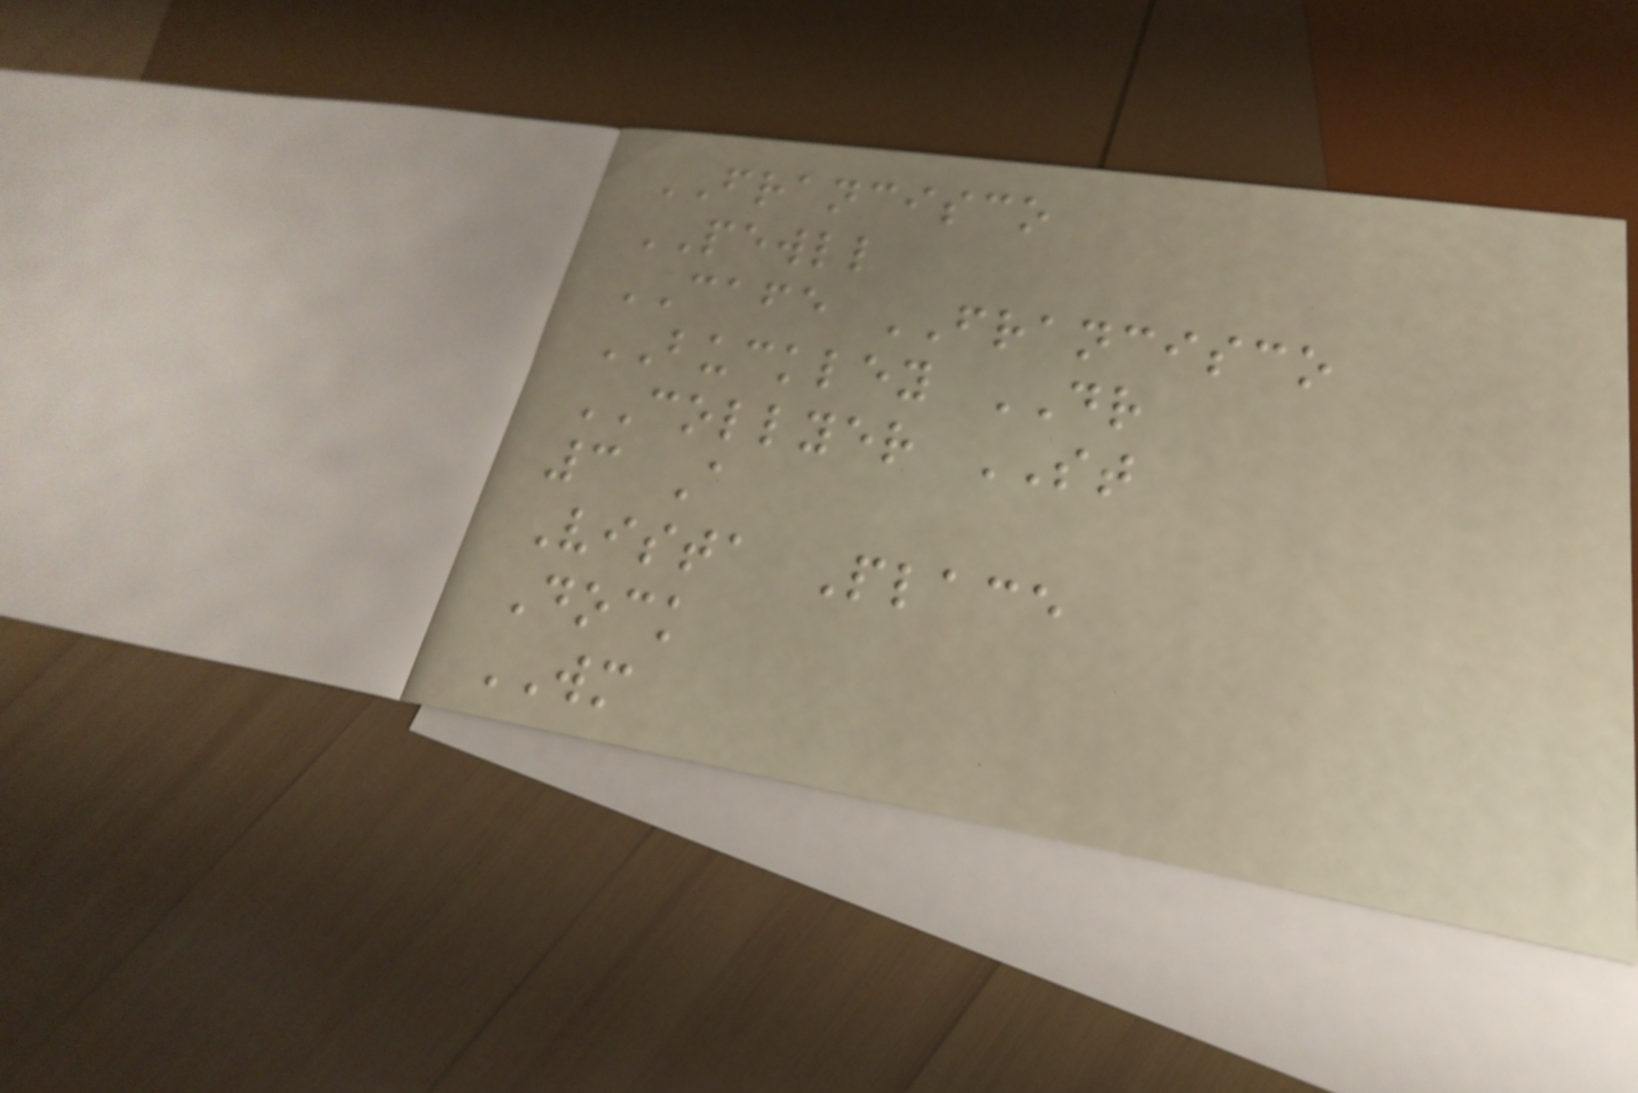FRANCISCO
PEWLL
CAFE FRANCISCO
BUCKLEY DR
COLLYER ST
3 A
Vista Place
Dock
WM
